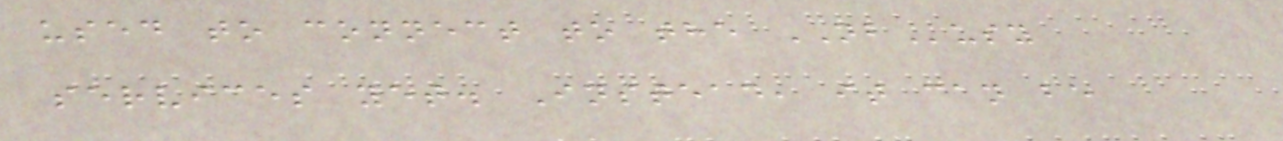used to connect to the NBusy
services yet. Instead, it can be
